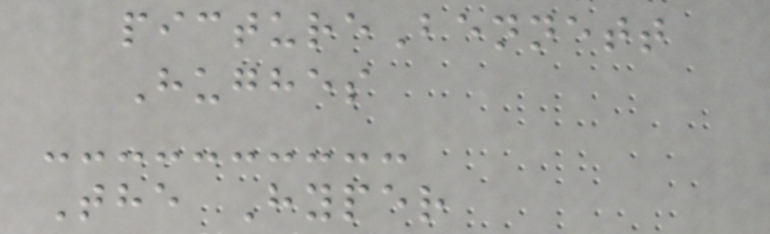pictureBennett
Hughes
The Hyper
